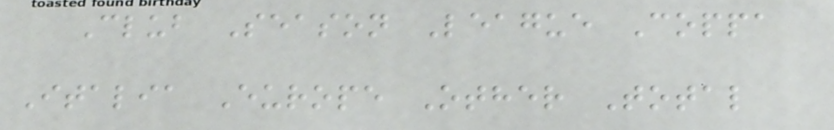Club Season League Coppa
Italia Europe Other Total
